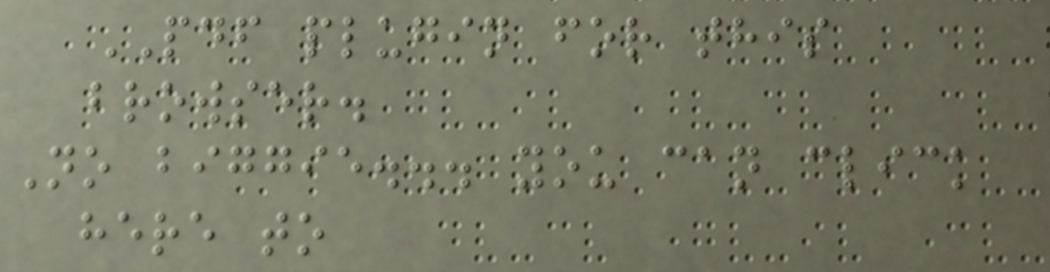PDF plugin for this
browser.
No biggie... you can click
here to
